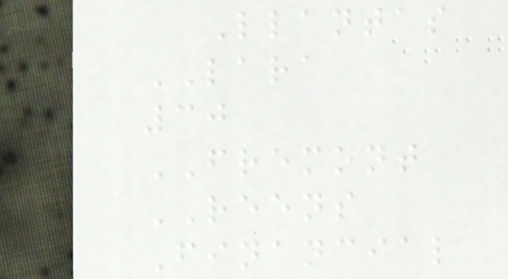Llantas
LARA
30
FREMONT
REENS
Financial
